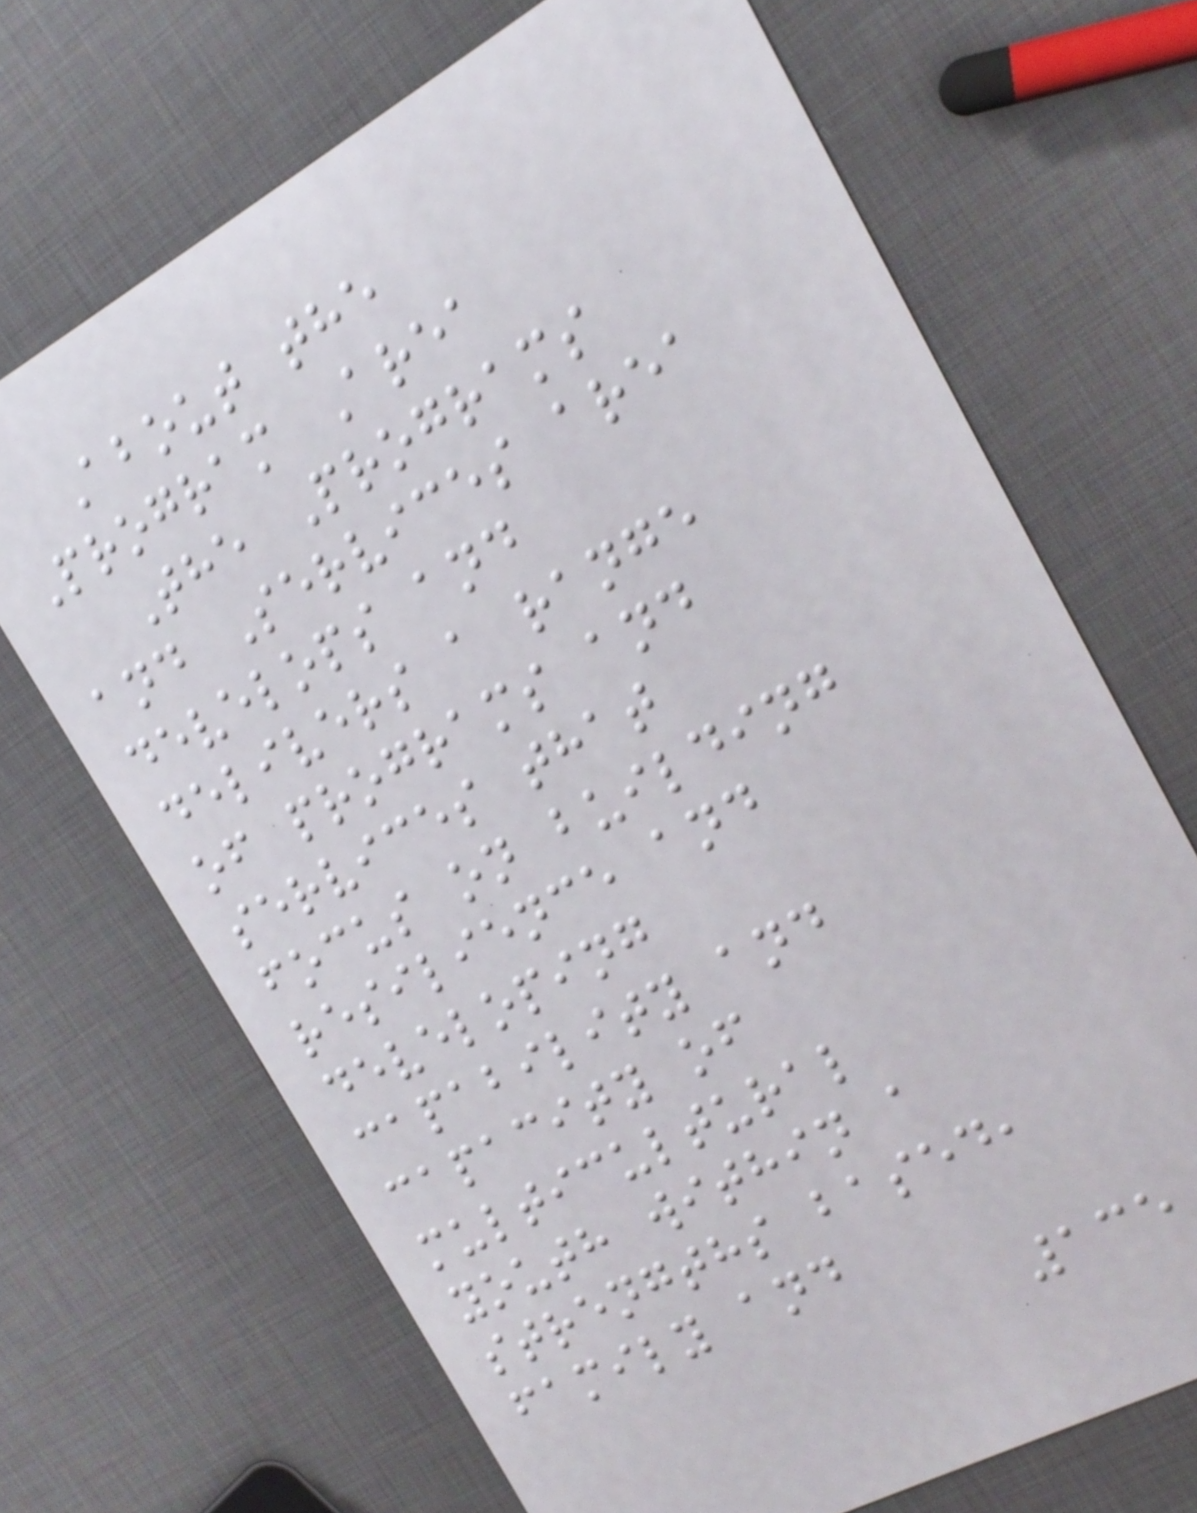About the
Program Area
The Programs
and Services area
develops and
delivers a range
of programs and
services that
focus on building
resilience and
developing
capability and
capacity of
multicultural
youth within a
strengths based,
family and
135
